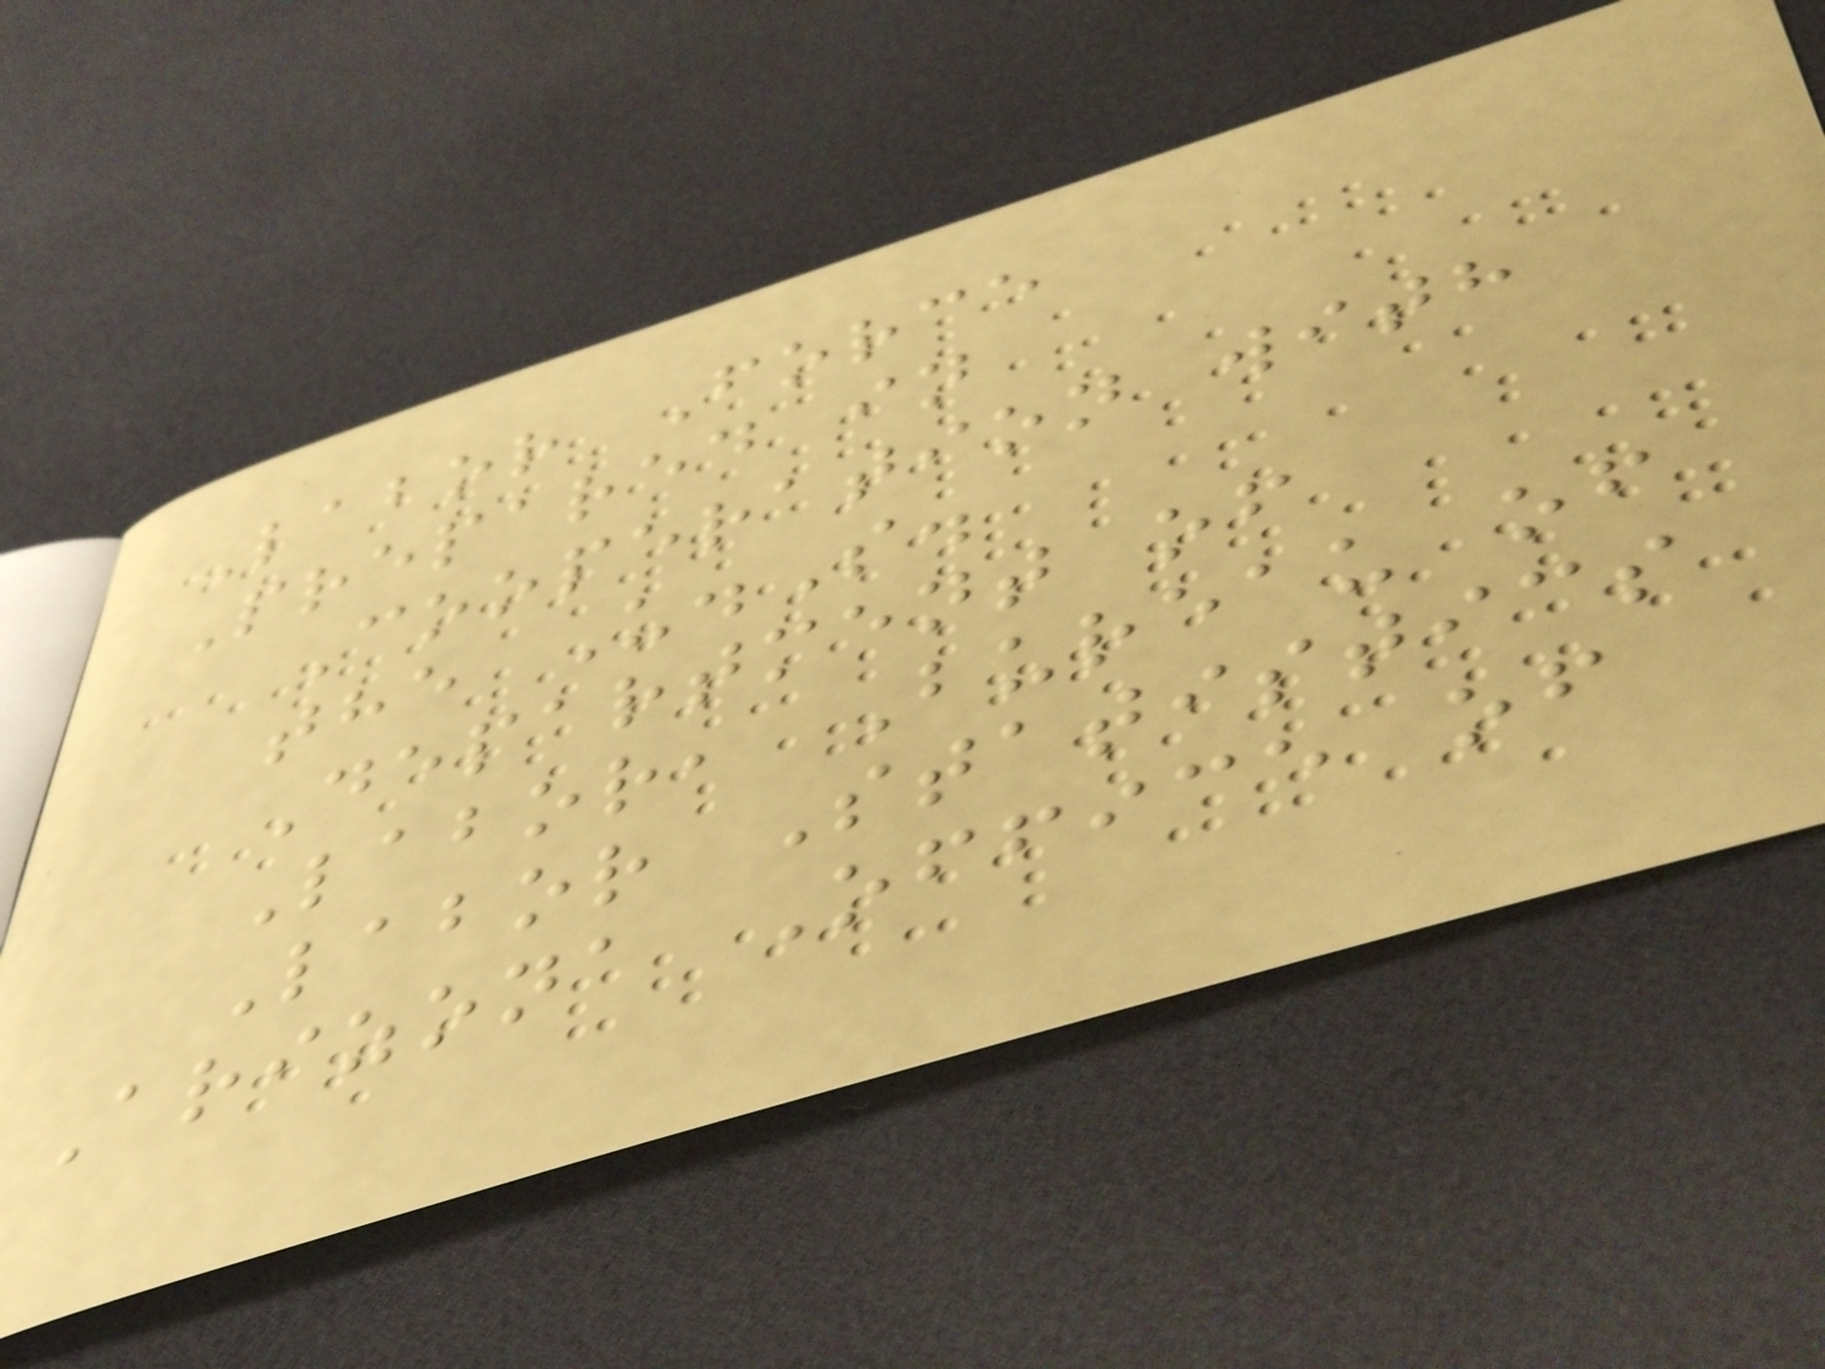Labor Force
Prepared in
Cooperation with
the U.S.
Department of
Labor, Bureau of
Labor Statistics
Arizona Office of
